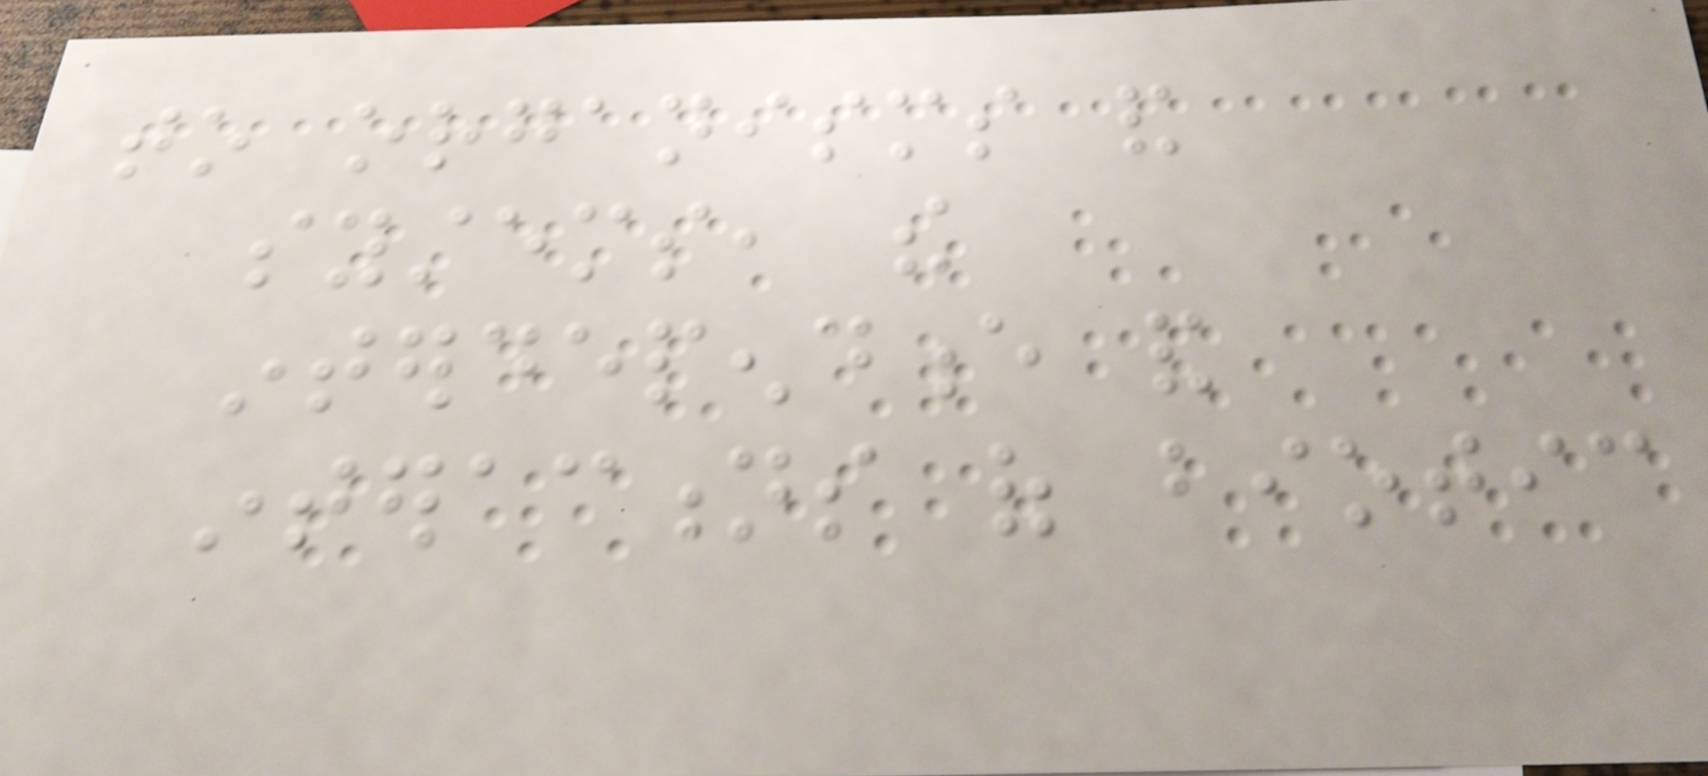to organisms and
systems, the
interdependence and
interactions of biotic
